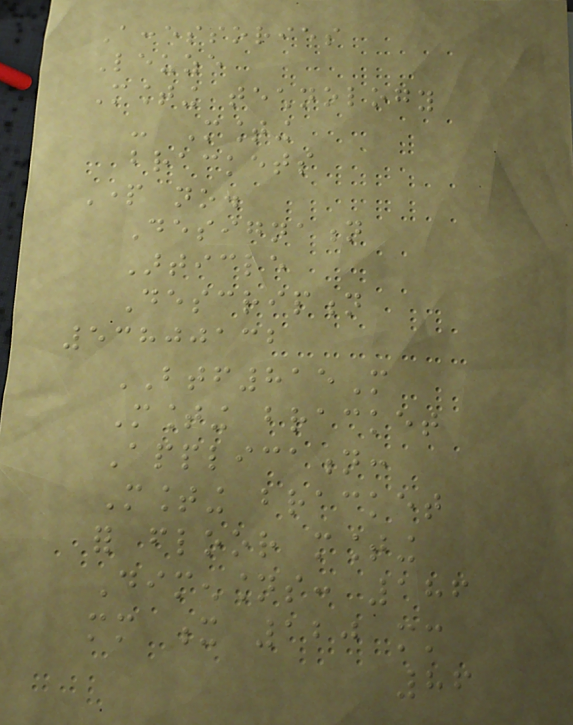Accessories
Leuze
Mounting technology
- Mounting
brackets
Part no.
Designation
Article
Description
53800132
BTF815M
Mounting bracket
Application:
Mounting bracket
for floor mounting
Dimensions: 186
mm x 120 mm
86
